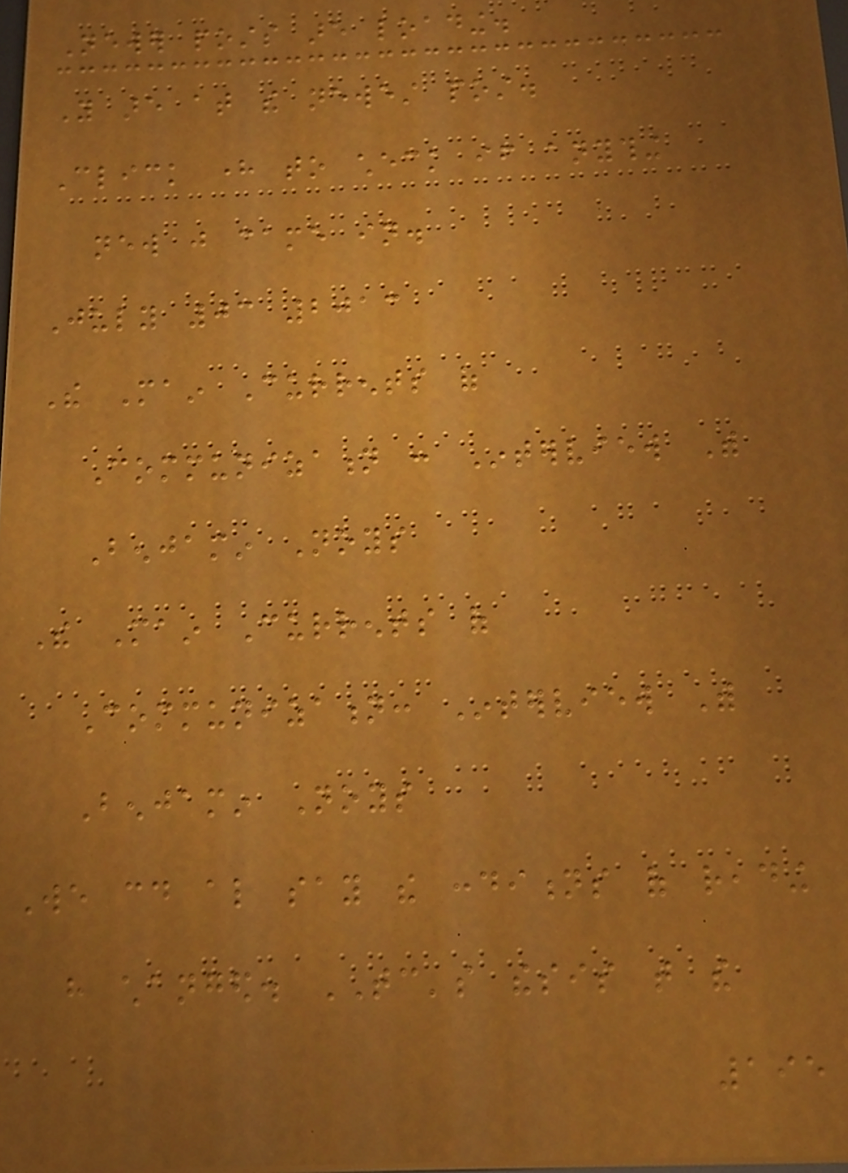Newer posts are loading.
You are at the newest post.
Click here to check if anything
new just came in.
July 03 2013
The Main Currents of
Communization : Interview With
Benjamin Noys
The Main Currents of
Communization: Interview With
Benjamin Noys
We could also say the conditions of reading
have changed. TC's thesis that the
195
